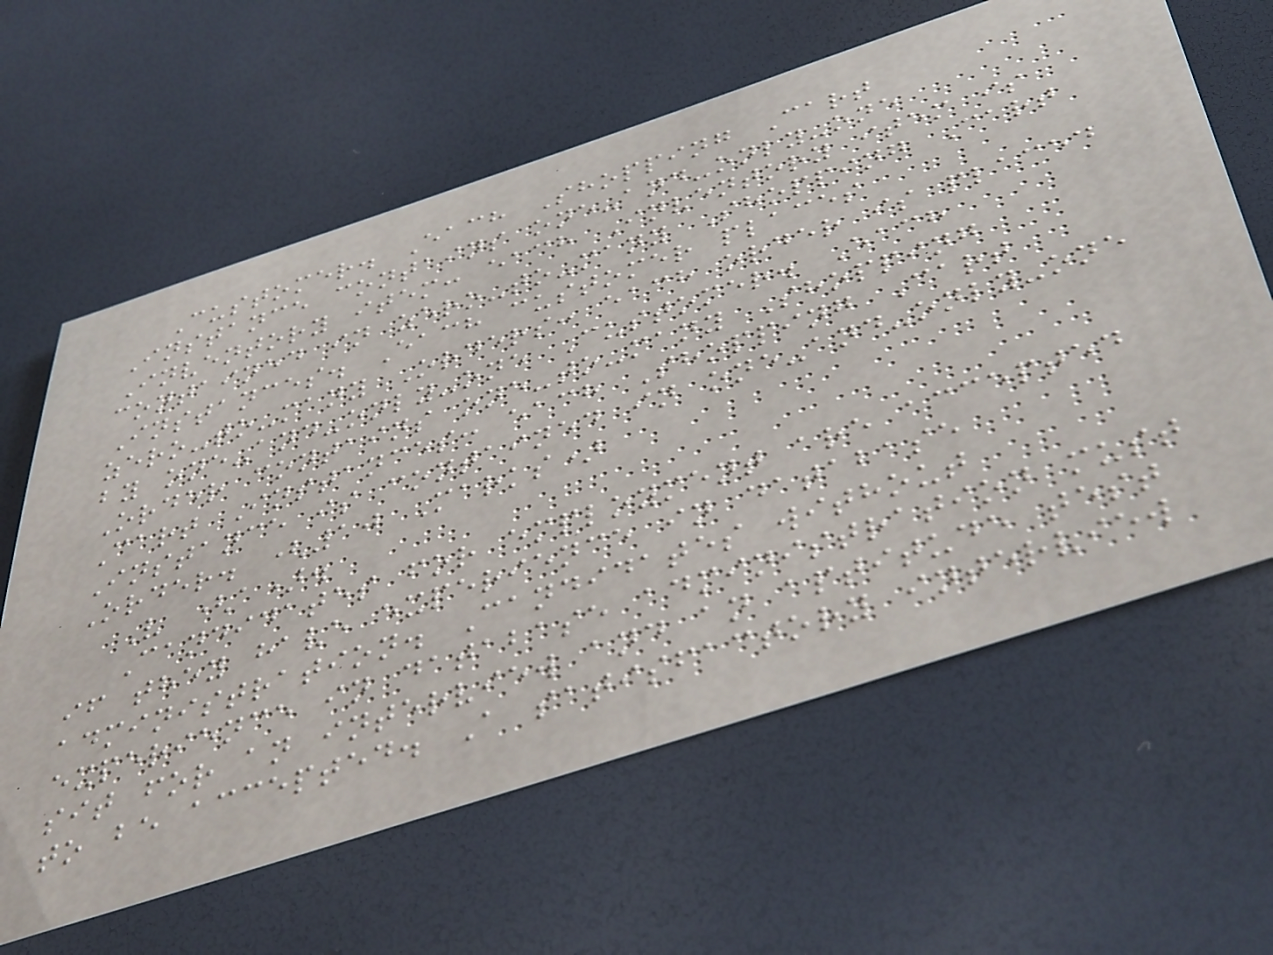Customer. Each Shopping Cart
Instance contains one-and-only-one
Inventory item: each Inventory item is
contained in zero-to-many Shopping Cart
Instances. Each customer places
zero-to-many Orders: each order is placed
by one-and-only-one Customer. Each
Order contains one-to-many Shopping
Cart Instances: each Shopping Cart
Instance is contained in one-and-only-one
Order. (10 Marks)
V (a).
Candidates for employment are accepted
if they have experience in database
administration. Candidates without
experience in database administration must
sit for an interview and an aptitude test
to be accepted. A satisfactory interview
